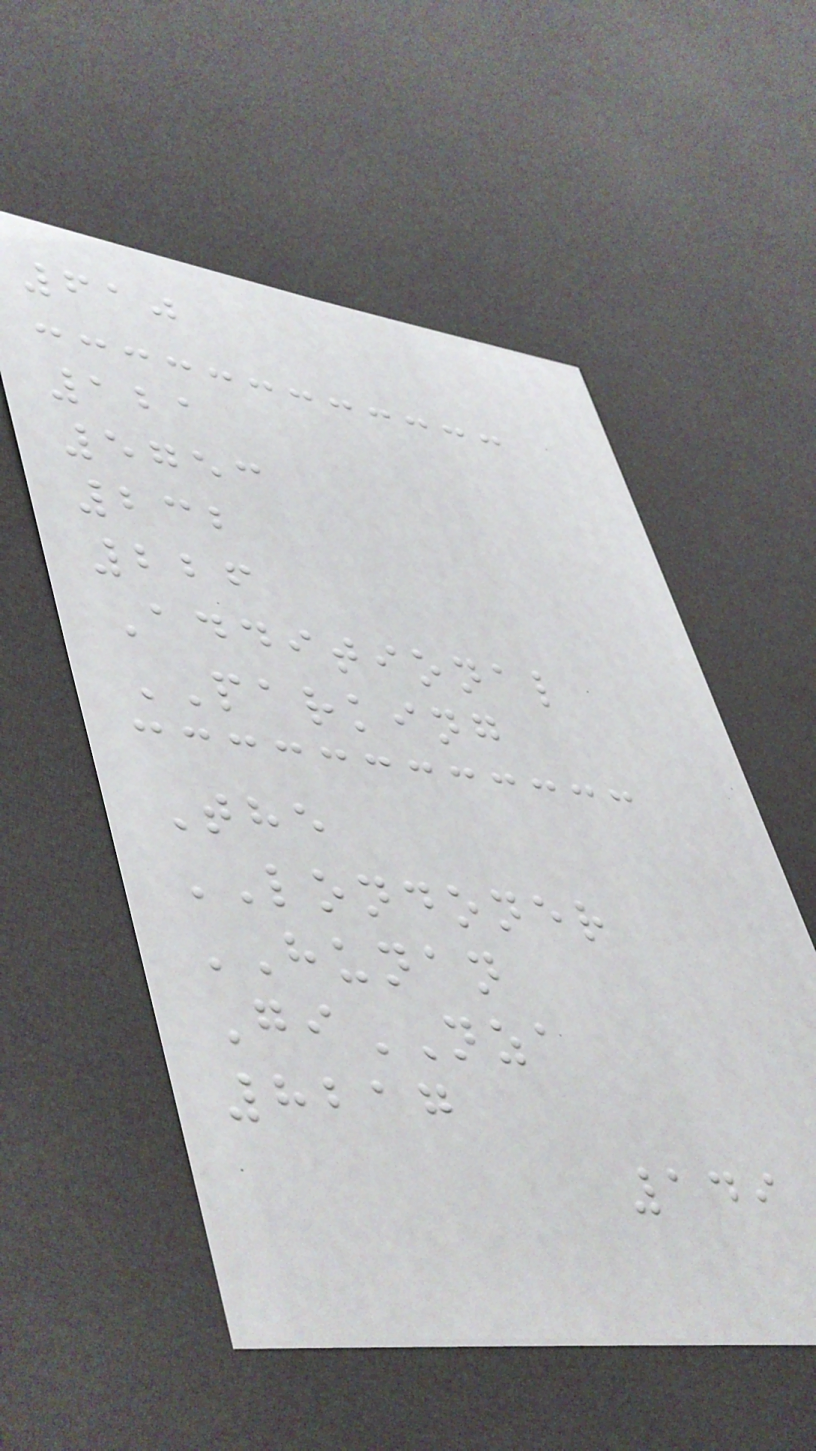610
121
5753
232
226
Additional
PARKING
The
LONDONER
HUNAN
GiNZA
8217
149
